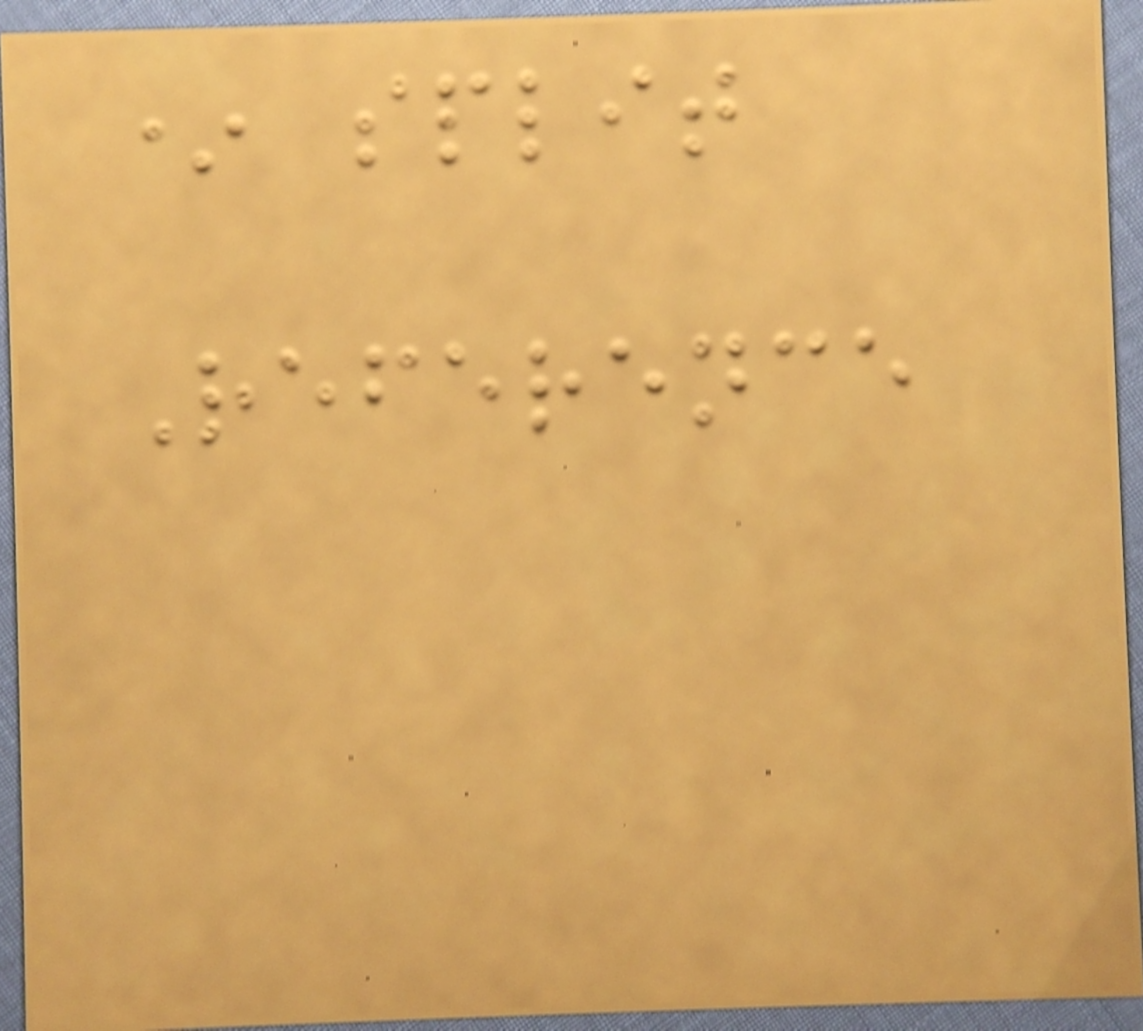* split
Reference
